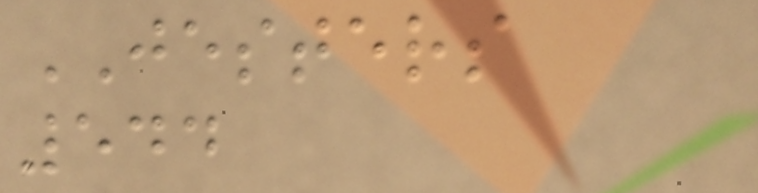JESTERS
544
